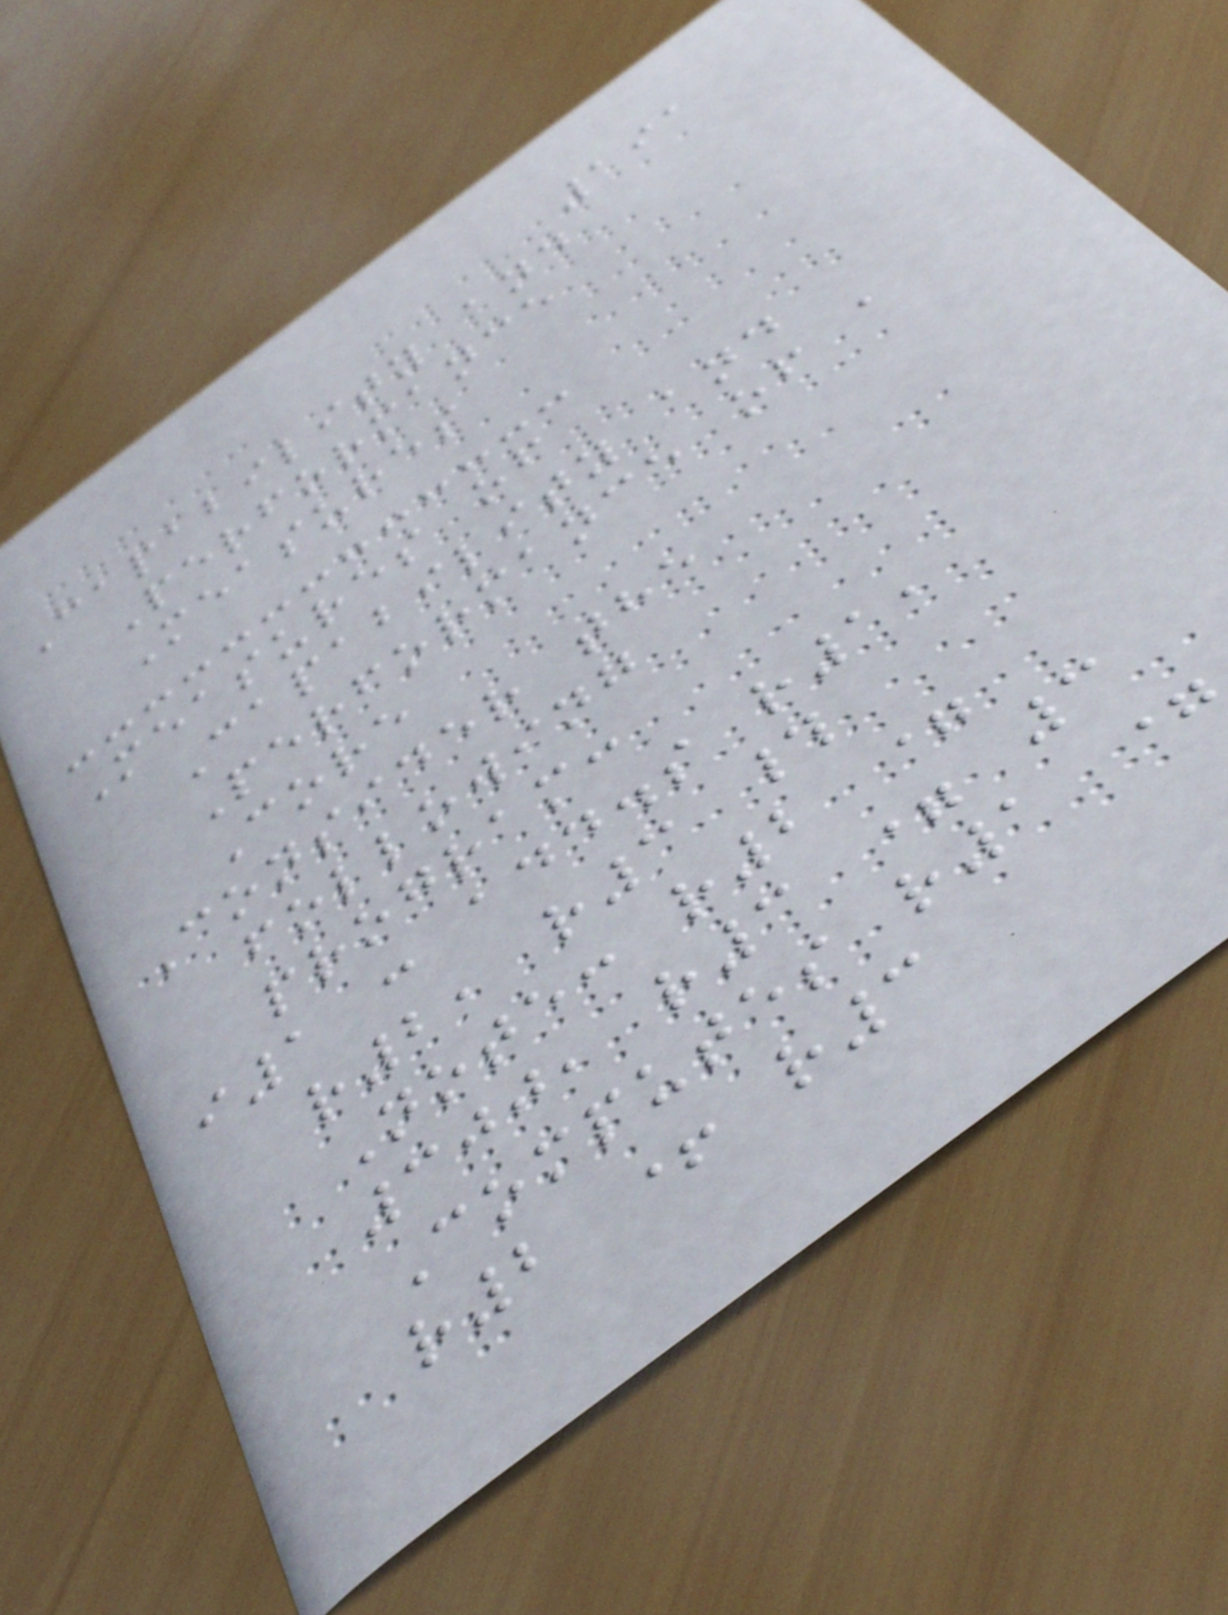191
Capability and
Performance
Measures
Measures of
Capability and
Performance of a
Core
Consider the
following
program:
i1 : add.s r1,
r2, r3 #
Note: r2 =
300, r3 = 3
Computes r1 =
r2 + r3
